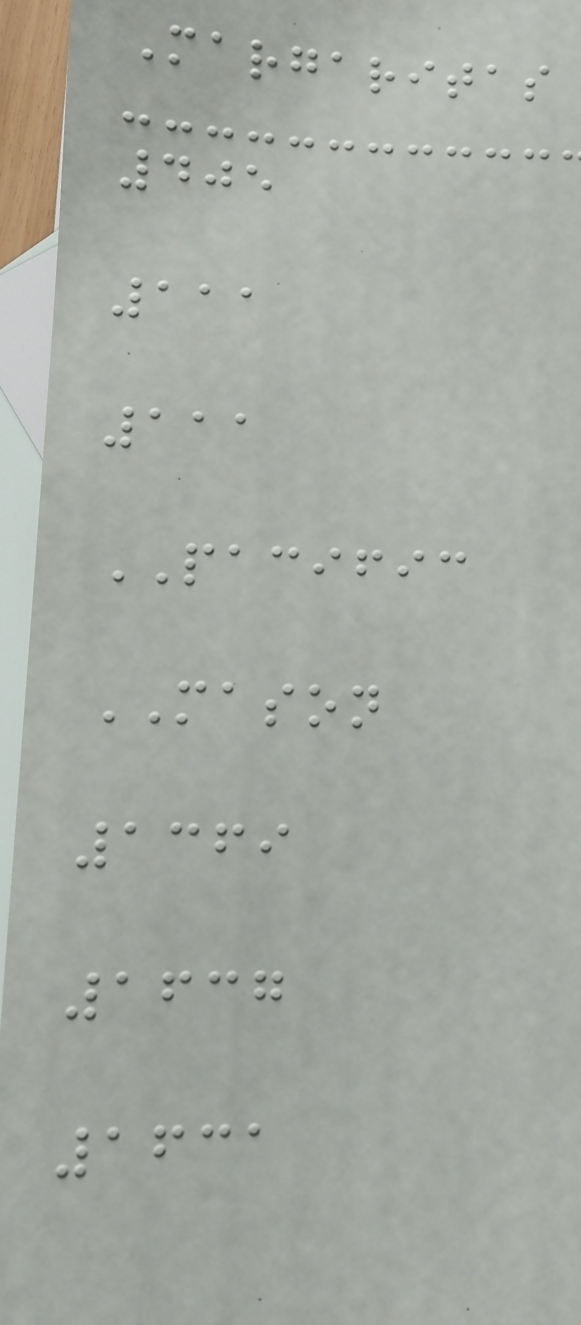Margaritas
405
111
111
PACIFIC
MASON
1369
1637
1631
